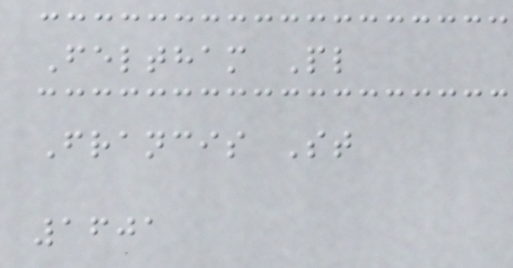Feltham Pl
Francis St
1601
